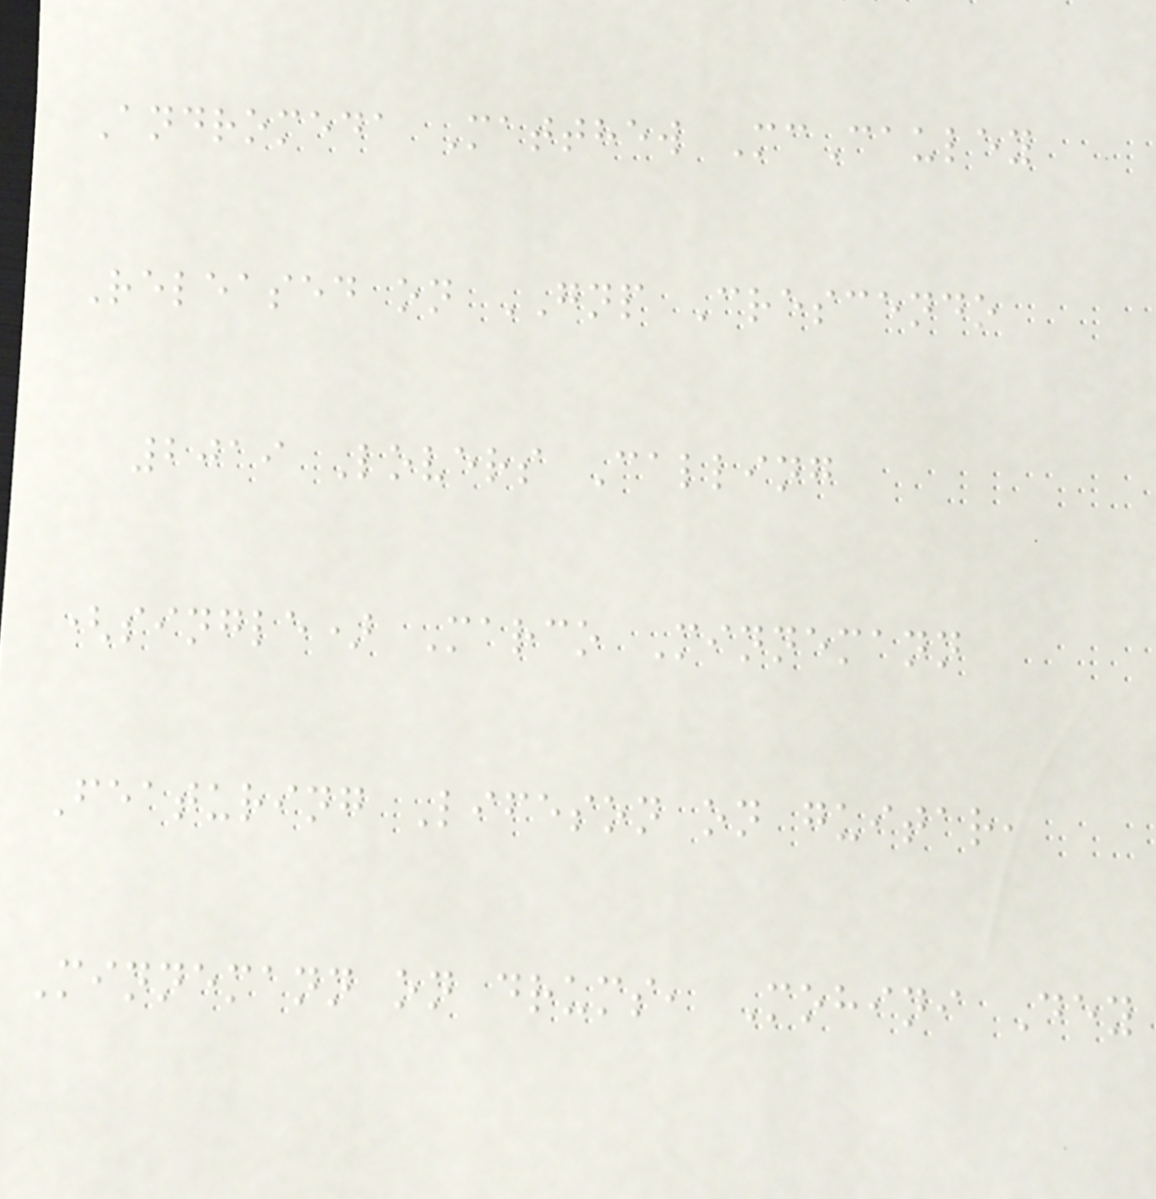Andromeda Matthew McCauley
Released on GNP Crescendo
2019 Lovers Calling
(single) Marco Minnemann
Featuring Lifeson on guitar,
Minnemann on drums, Mohini Dey
